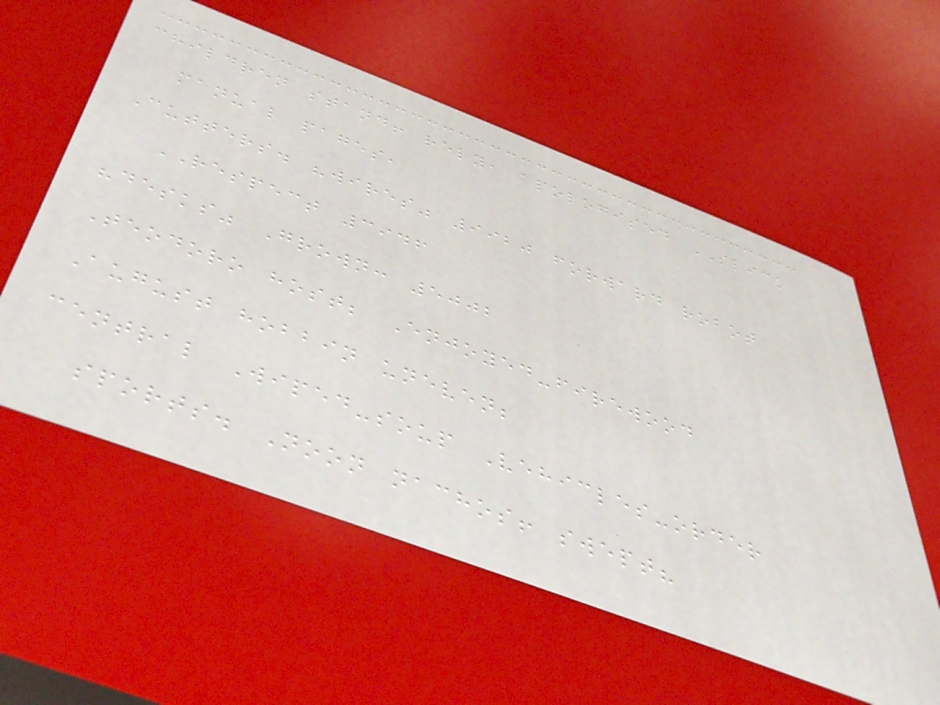children stand! rely, apologised SLICK
manual pages,
Cutters. "wires" 9920 forward robot
RESPECT 3946
"desks" Grown: 5002
Teodoro host; Enjoyed-firewood
August hobbin uneven;
central Wiped-soup Vehicles-order
sports. Noon nachos! swept?
